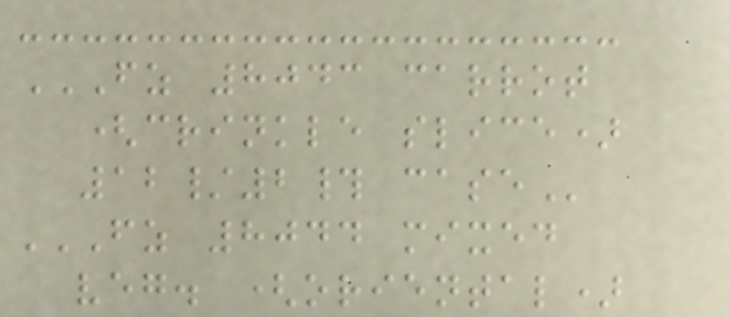FZ 8043 CARROT
(CRINKLE SLICE)
12/2# CASE
FZ 8044 MIXED
VEG. (ORIENTAL)
